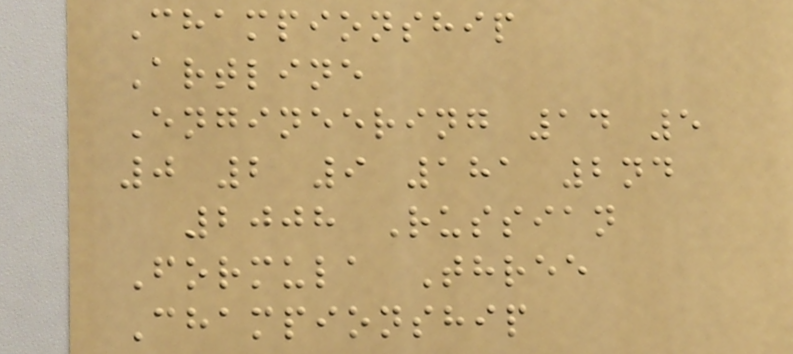Championship
Artline
Engineering 14 5
0 2 9 181 2nd
2008 Russian
Formula Three
Championship
